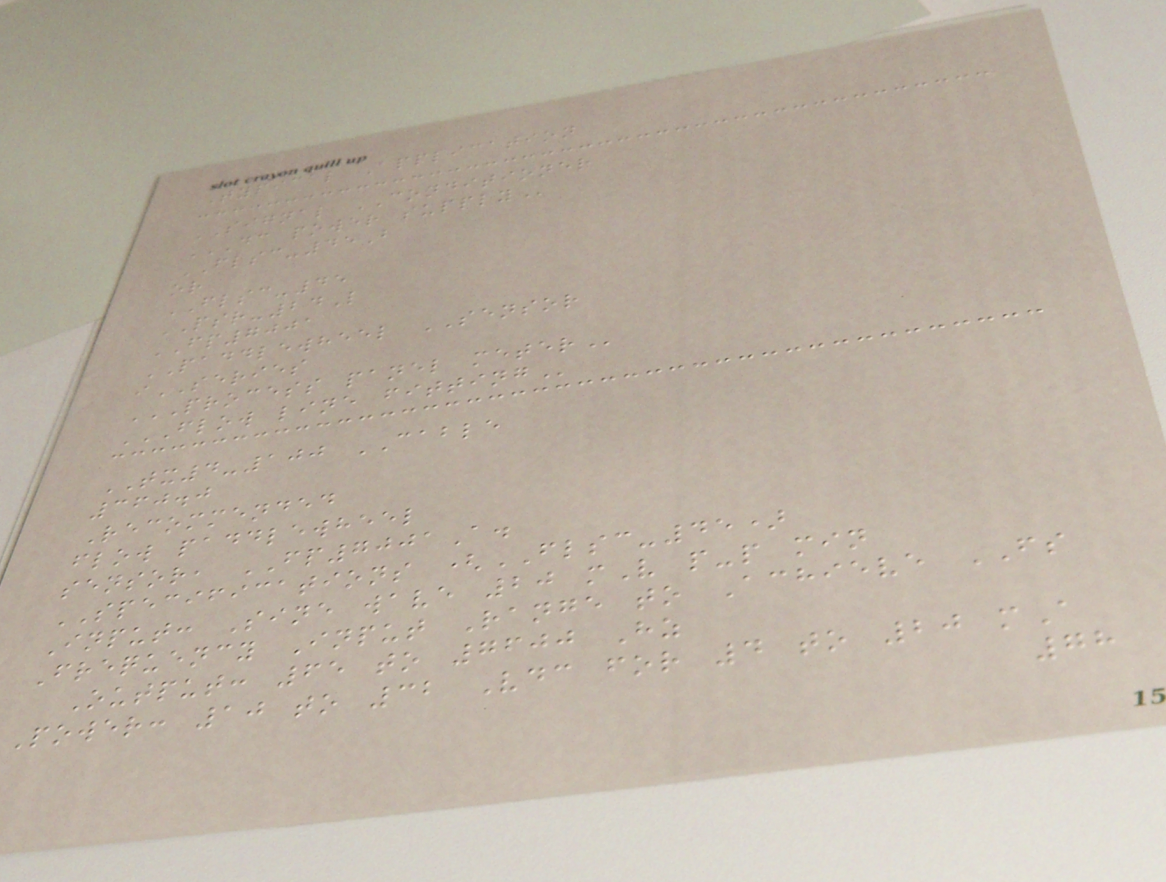Typical Application
SIGNAL CONDITIONER
DC POWER SUPPLY
FLSC-45B
or
FLSC-45
PSR-24L
FP7001
PADDLEWHEEL SENSOR
iSERIES
PROCESS PANEL METER
FLOW LINE FITTING
TX4-100 CABLE
360.0
Recommended
flow paddlewheel
sensor, FP7001A.
SPECIFICATIONS (FLSC-45)
Input: Sine wave 20 mV p-p min
Frequency Input Range to Achieve FS
Output: 65 to 7600 Hz
Power: 10 to 32 Vdc for 4 to 20 mA
78
